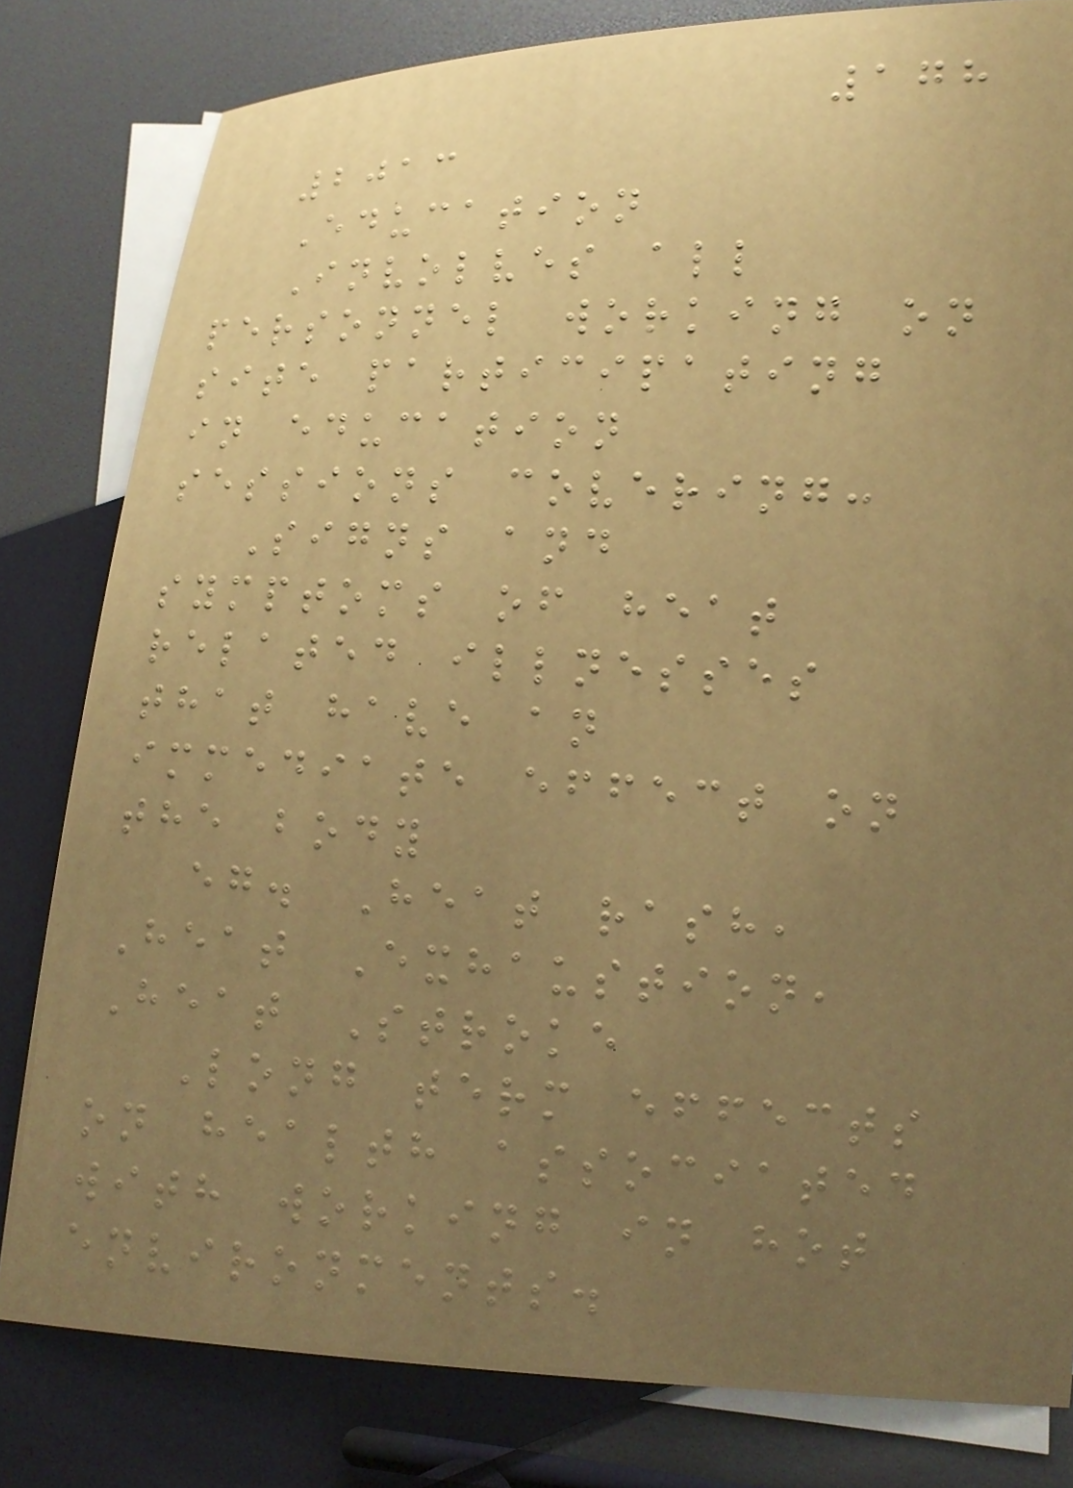178
2013
Education
Involves all
personnel working on
site participating
in education
sessions covering:
Signs and
symptoms of heat
related illnesses
that have an
immediate effect on
the body
eg. Heat rash,
Heat Exhaustion,
Heat Stroke
Long term effects
on health associated
with working in hot
environments.
